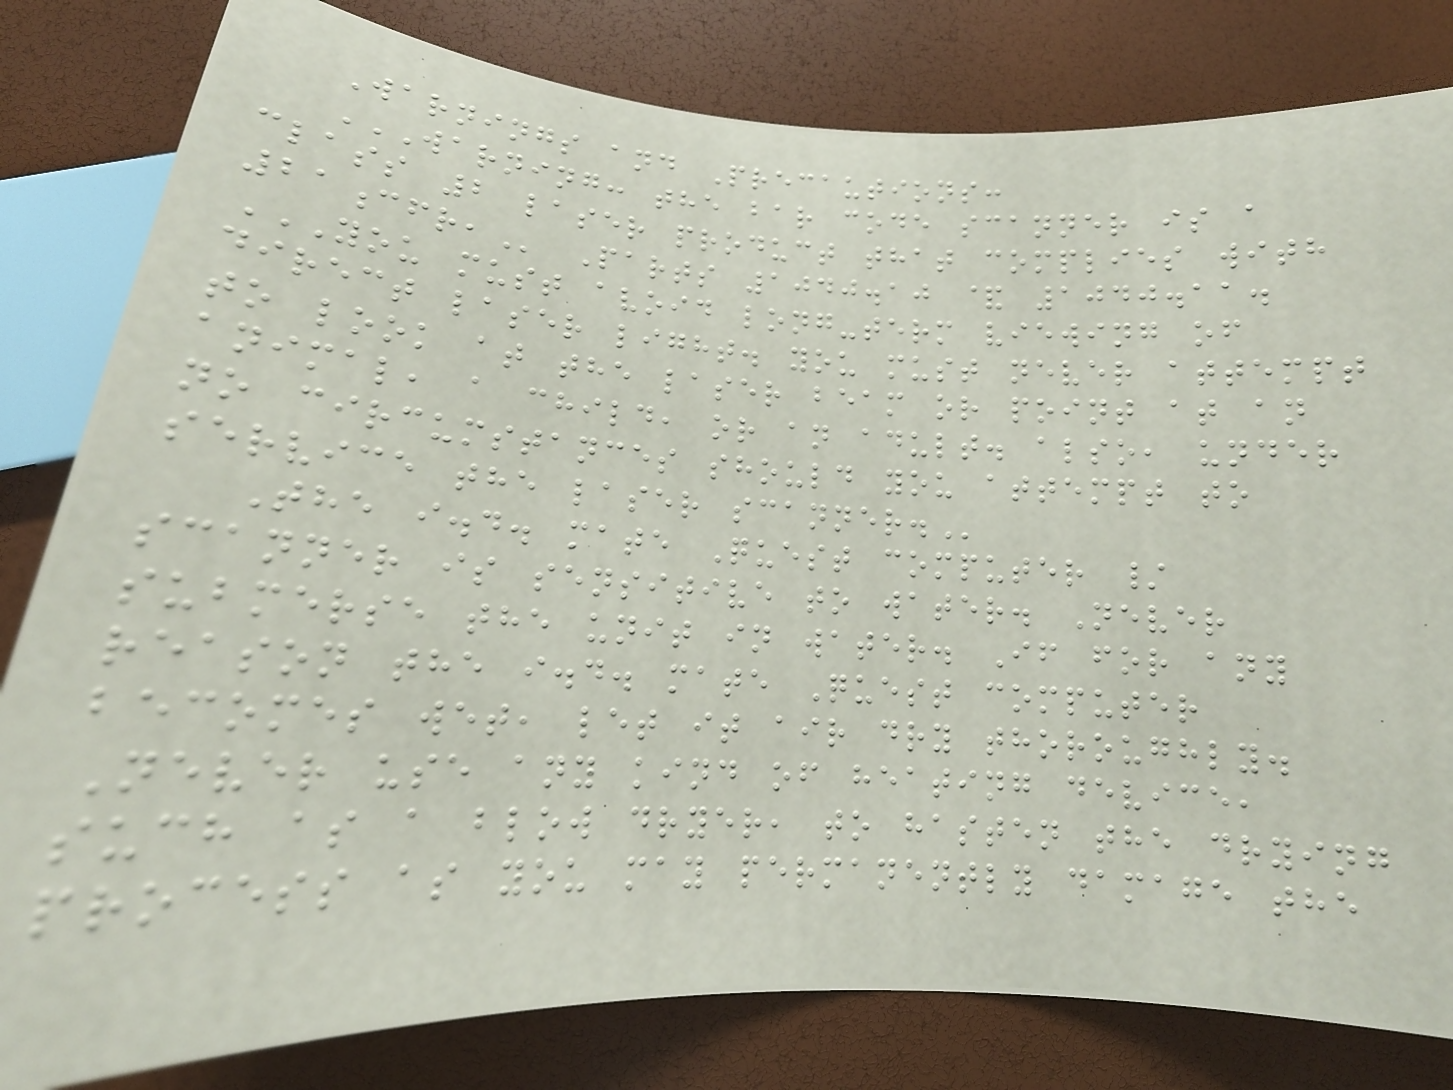Warnings and Precautions:
WARNING: THE BAR CODE SCANNER IS A
CLASS 2 LASER PRODUCT THAT COMPLIES WITH
21CFR, Parts 1040.10 & 1040.11.
YOU MUST AVOID LONG-TERM VIEWING OF
DIRECT LASER LIGHT. YOU MUST NEVER ATTEMPT
TO LOOK AT THE LASER BEAM OR POINT AT AN
ANIMAL, A CHILD, OR AN ADULT. ALSO, UNDER
NO CIRCUMSTANCES SHOULD YOU ATTEMPT TO
SERVICE THE LASER SCANNER.
The i.d. mate Quest computer /
scanner is sensitive to water. Never
submerse the unit in water. If for any
reason the i.d. mate Quest computer
becomes wet, let it air dry thoroughly.
Never use any kind of heating device,
such as a blow dryer, to hasten the drying
process as you may permanently damage the
